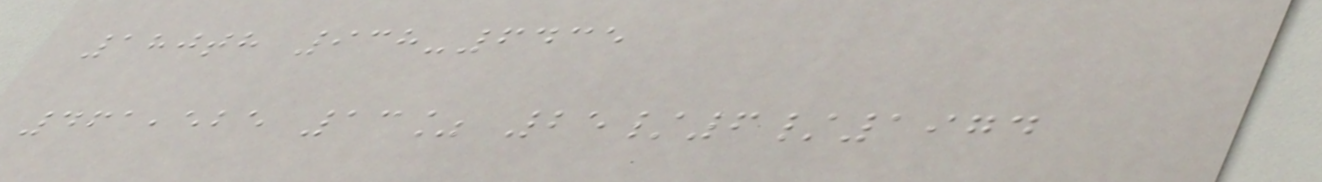180th 938-6435
461,525 13% 25/6/1974
